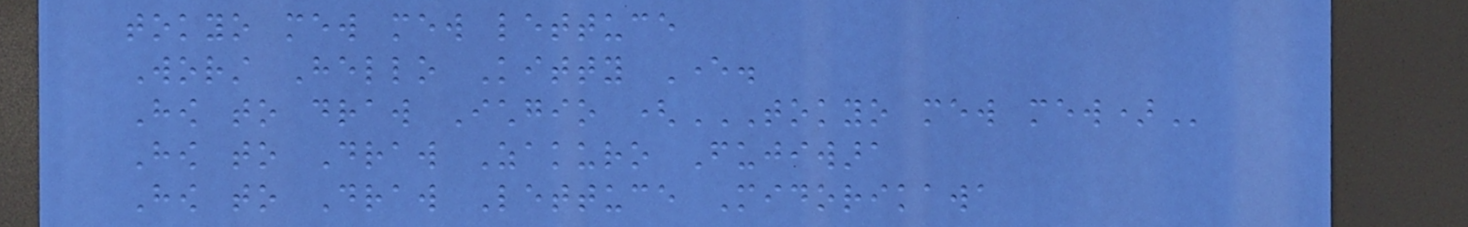tokyo mew mew lettuce
Worst Hello Kitty Ever.
How to draw Ichgio (TOKYO MEW MEW)
How to Draw Zakuro Fujiwara
How to Draw Lettuce Midorikawa
